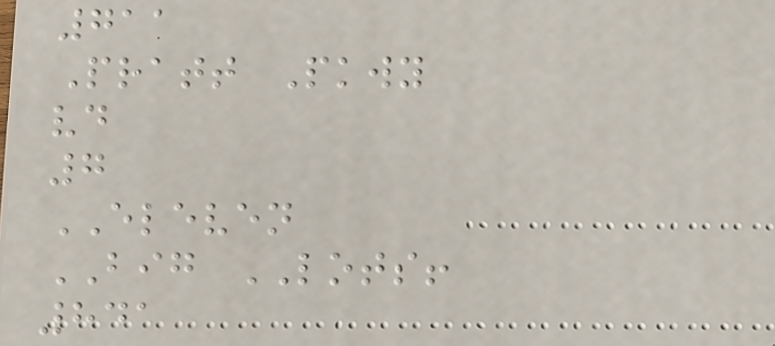711
Pratt Pkwy
vd
7
ELEVEN
BIG LOTS!
841
